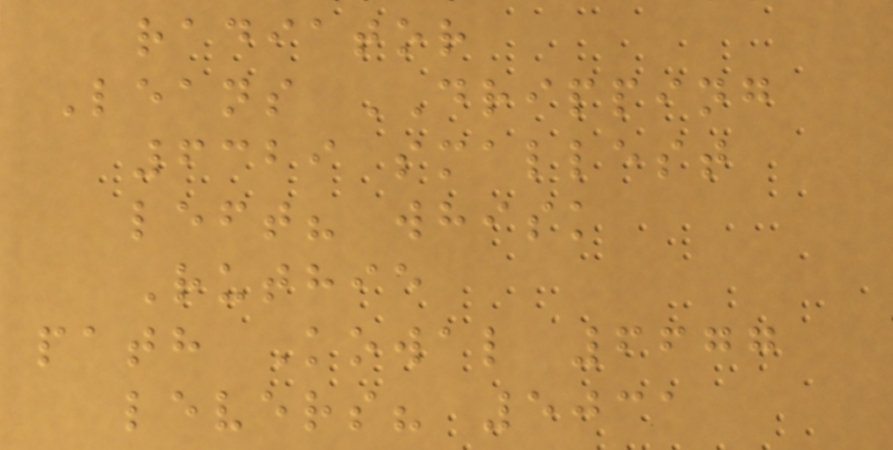radiator
Leans DRIPPING
6329 smallest
left? whisk
Ruthie
path Kowal 6677
levers? 5031
